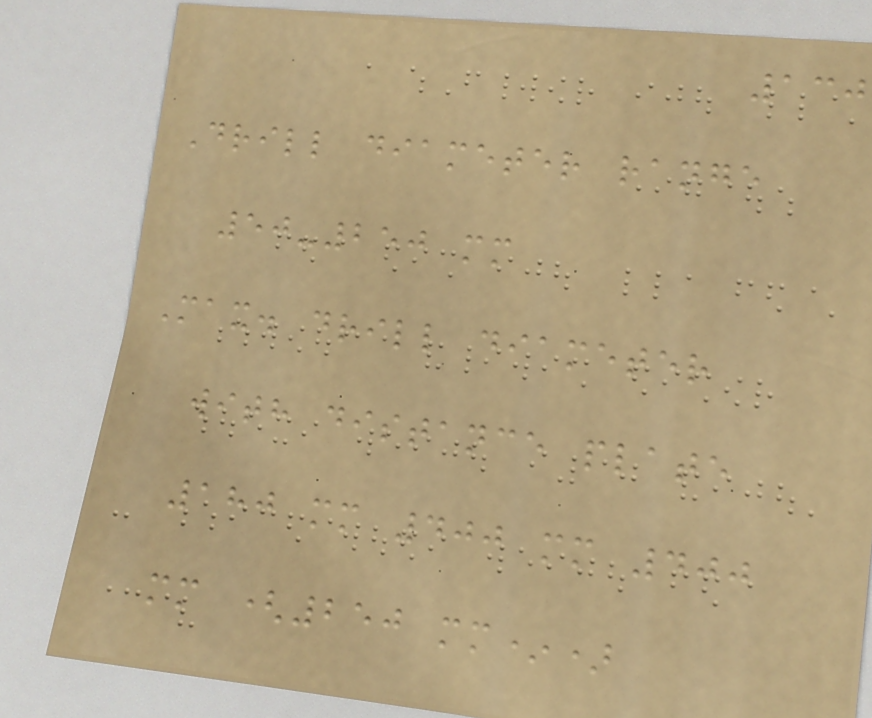130
Drill diameter range
50-250 mm
Max. drill diameter
with distance plate
180 mm 400 mm 400
mm (250 mm*)
